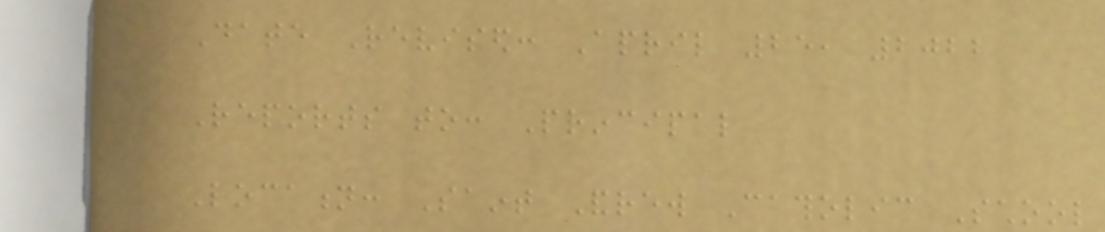Date Revised: April 25, 2022
Reports to: Principal
Location: Saint Andrew Catholic School
